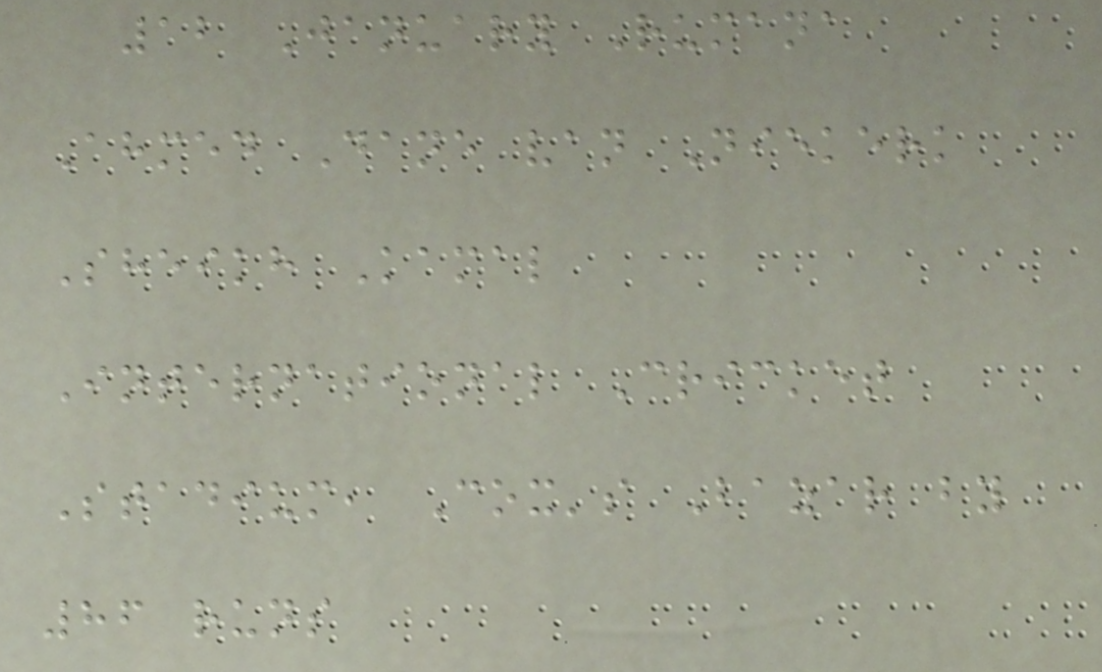12 January Rumana
Ahmed Dane van Niekerk
Sheikh Kamal
International Cricket
Stadium, Cox's Bazar by
86 runs
